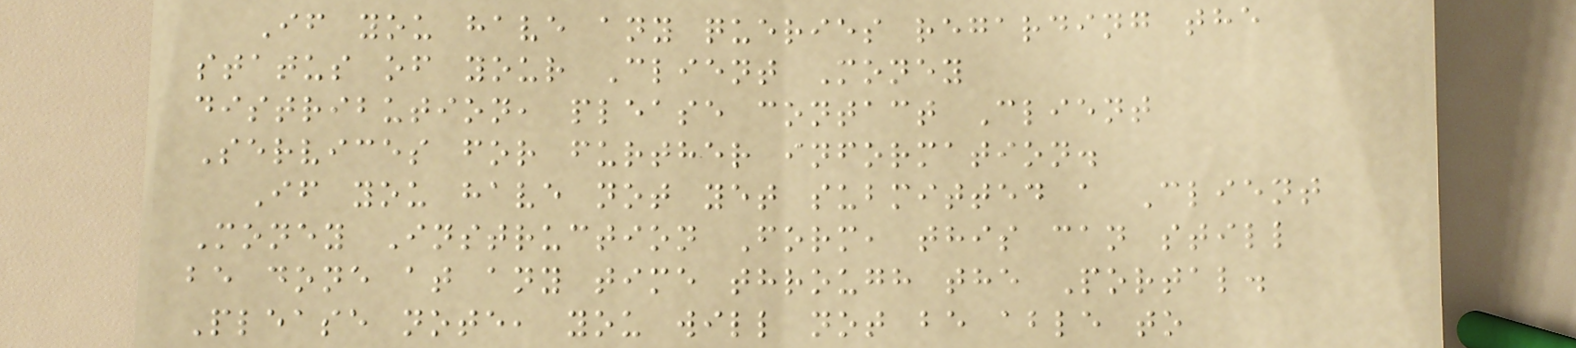If you have any queries regarding the
status of your Client Money
distribution, please contact Client
Services for further information.
If you have not yet submitted a Client
Money Instruction Form, this can still
be done at any time through the Portal.
Please note, you will not be able to
